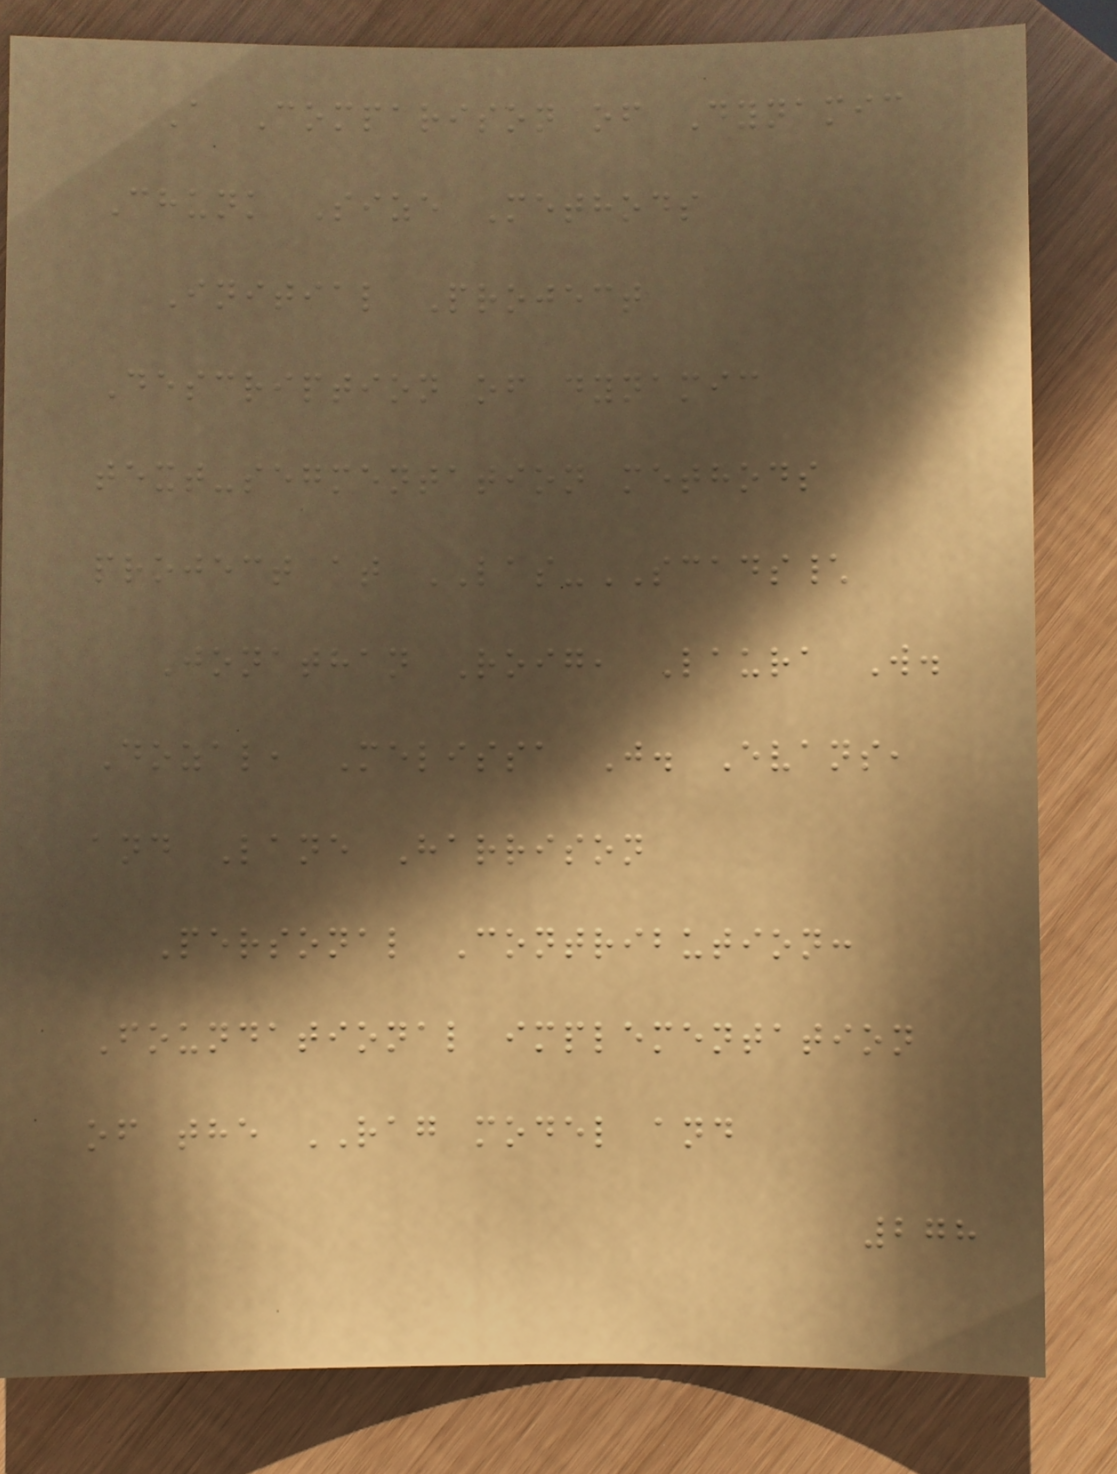A Comparison of Dynamic
Chunk Size Methods
Initial Project
Description of dynamic
text-segmentation methods
project at LAS-SCADS\
Jonathan Roig, Laura W.
Dozal, Melissa J. Evans,
and Lane Harrison
Personal Contribution:
Foundational implementation
of the RAG model and
278
